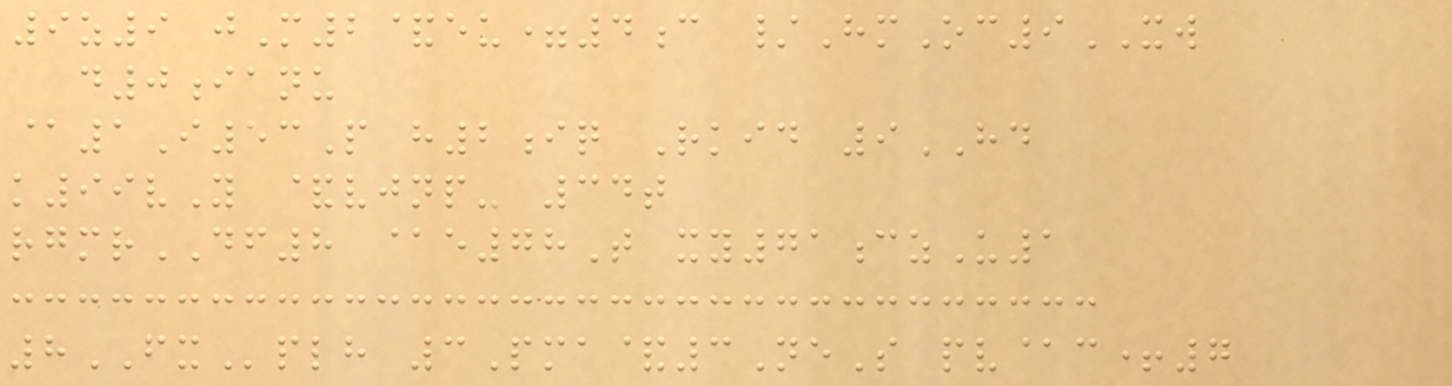9z9 jM2&eu=4c /HmOc9XW
d0ianu
@1I53P h2iq Rkid 9HD
k99vY &vjnp- 34t
rgmrDF8 @e78T xy71czU1
8FXplh 3Pma&3NeS pv@c+7
